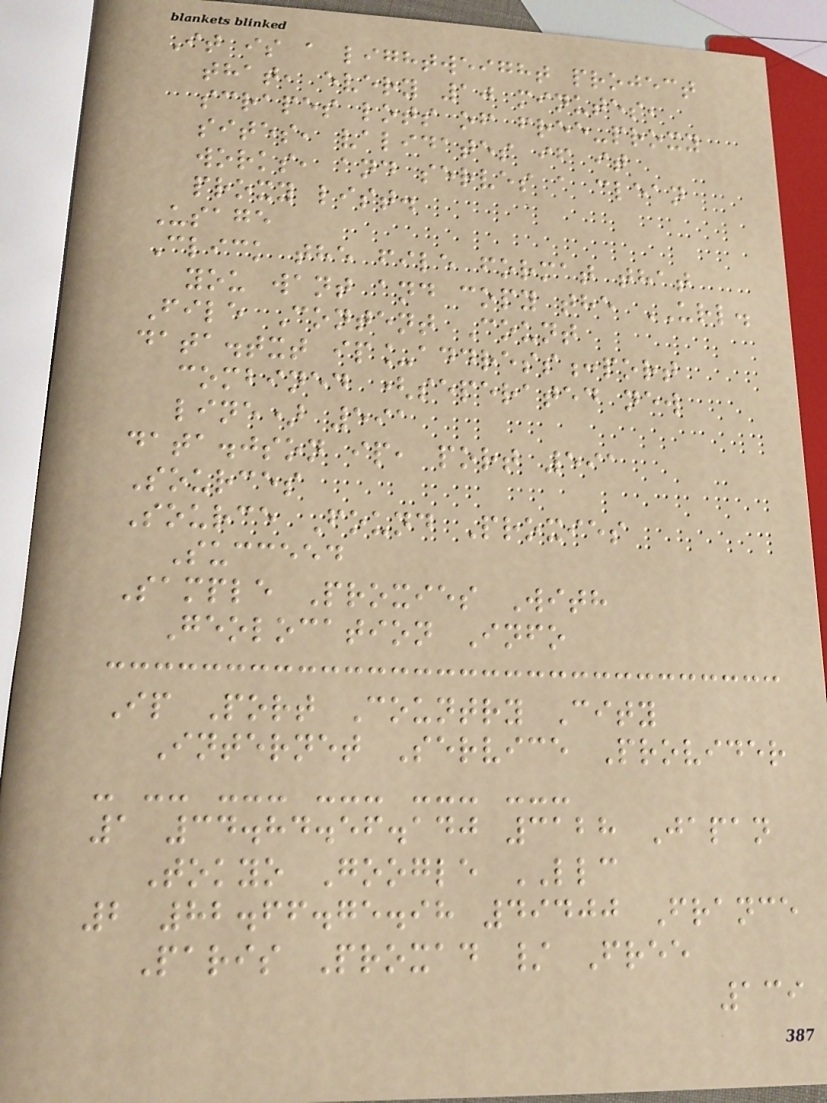It is a lightweight project
that, every 10 minutes,
scrapes lots of free-proxy
sites, validates if it
works, and serves a clean
proxy list.
Usage
Click the file format that
you want and copy the URL.
File Content Count
data.txt ip_address:port
combined (seperated new
line) 591
data.json ip, port 591
Sources
Source Found Proxies
Succeed
Sample Proxies With
Geolocation Info
Ip Port Country City
Internet Service Provider
- -- --- --- --- ---
1 34.84.56.140 3128 Japan
Tokyo Google LLC
2 82.66.75.98 49400 France
Paris Proxad / Free
139
